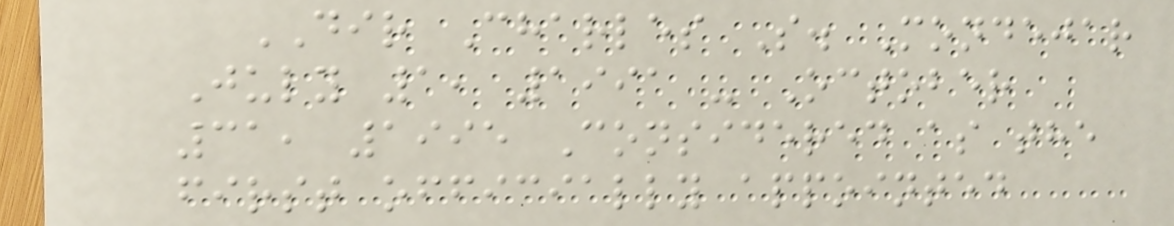DIR Charles S. Mondejar
July 1, 1991 - October
31, 1995 Considered as the
first officially appointed
